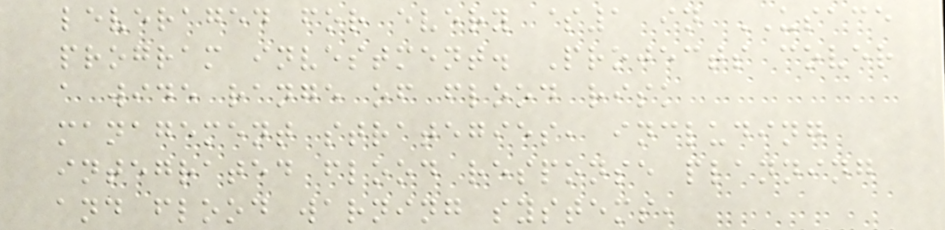leveraged for every $1 in USACE
program investment. Projects cover
a wide range of flood risk
management strategies, including
integrated flood response planning
and flood warning systems,
